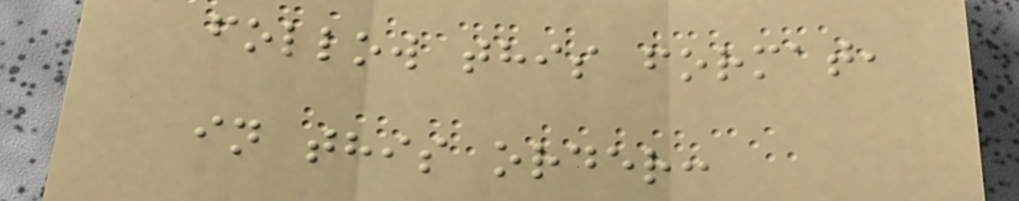follow this format,
in this order:
